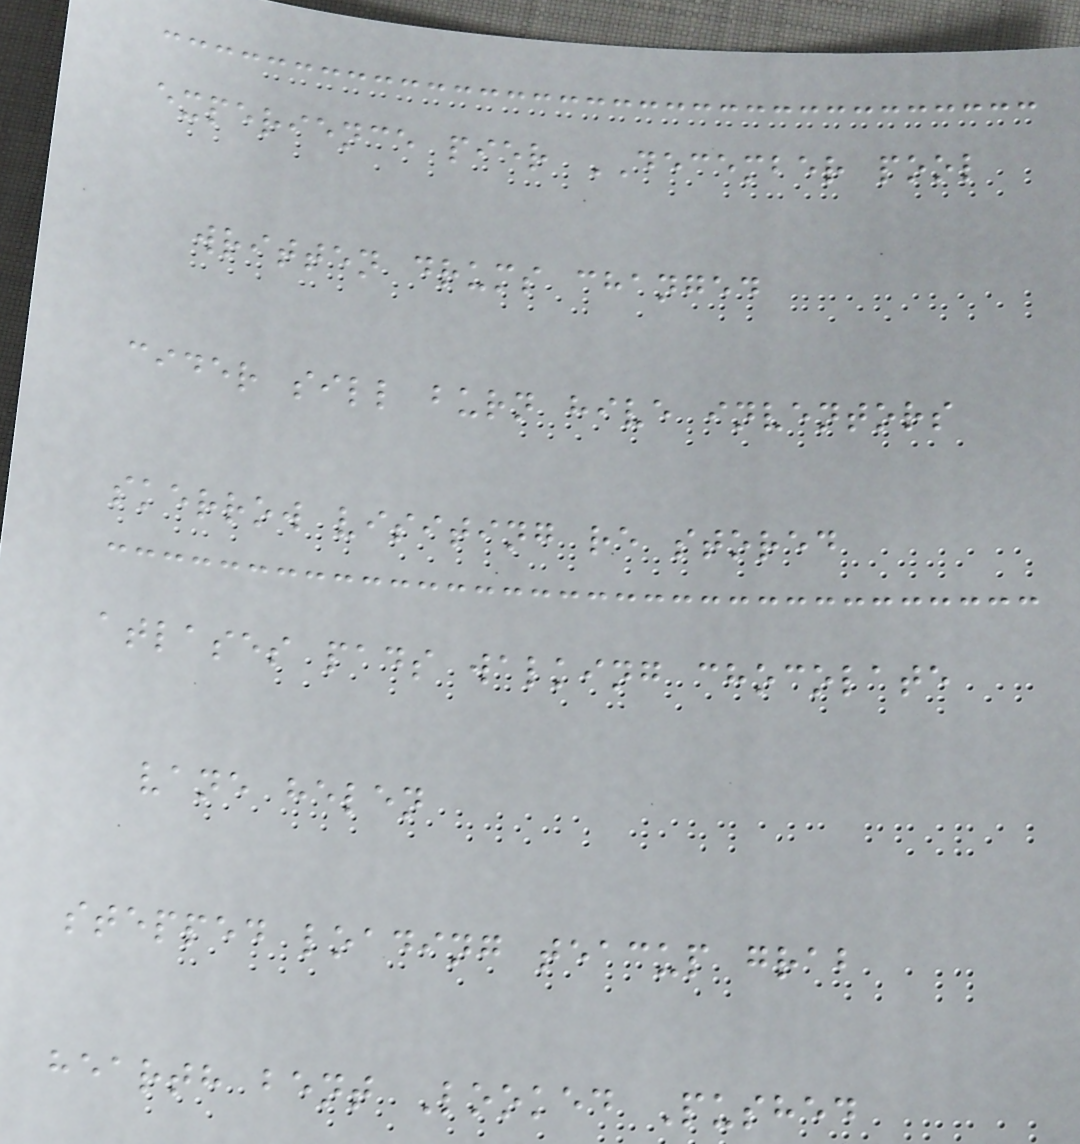experience pier DECEMBER pool
written drums changed
cider sill burn hive inventors
skerrow visiting re stored
atlases pads walking chocolate
vane helen
stepped loading teacup grab
hearth bent Looked Pushed
